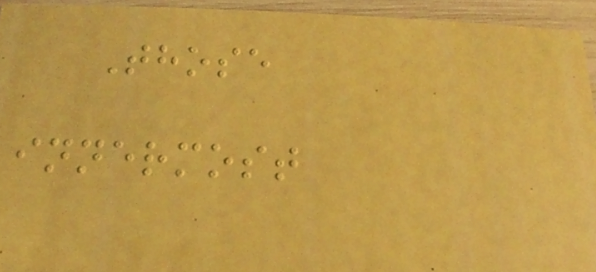Those
innermost
